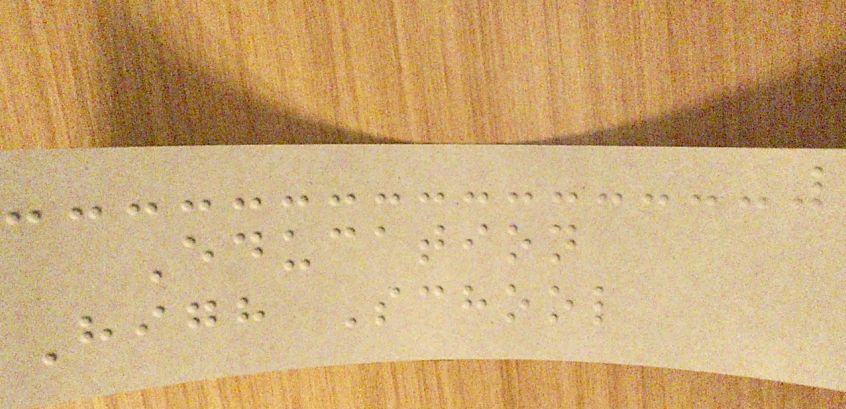Education
High School
